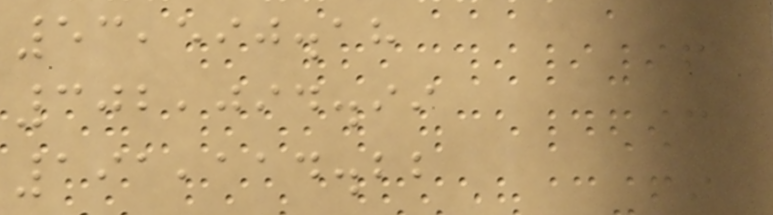53,590.18
302,094.99
191,114.22
